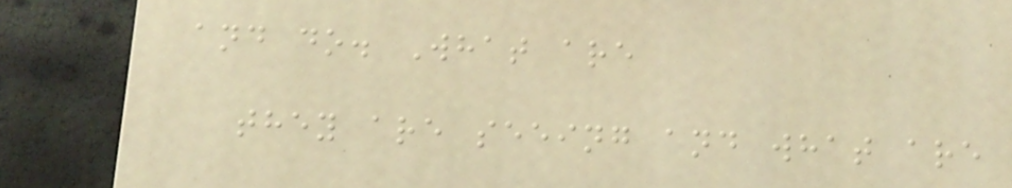and do. What are
they are seeing and what are
